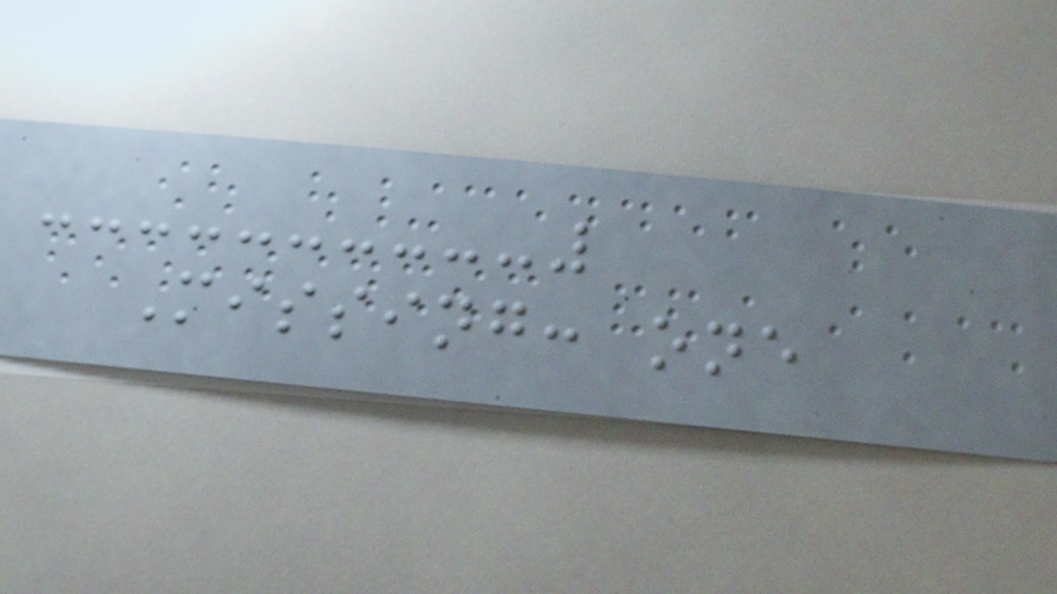Missing: one
